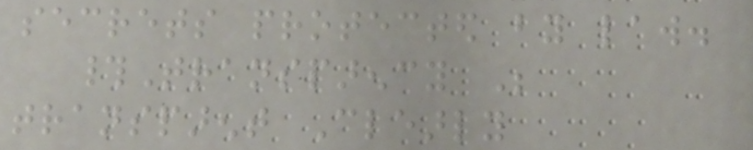secrets protected by law.
#Transparency Be
transparent Clearly
